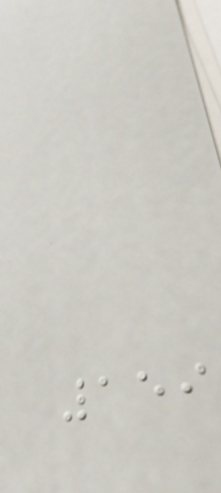159
